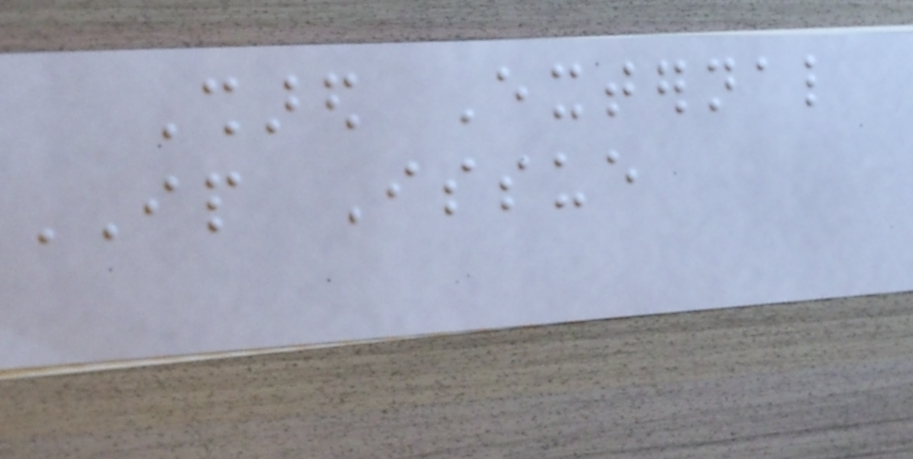Shared External
IP Issue
